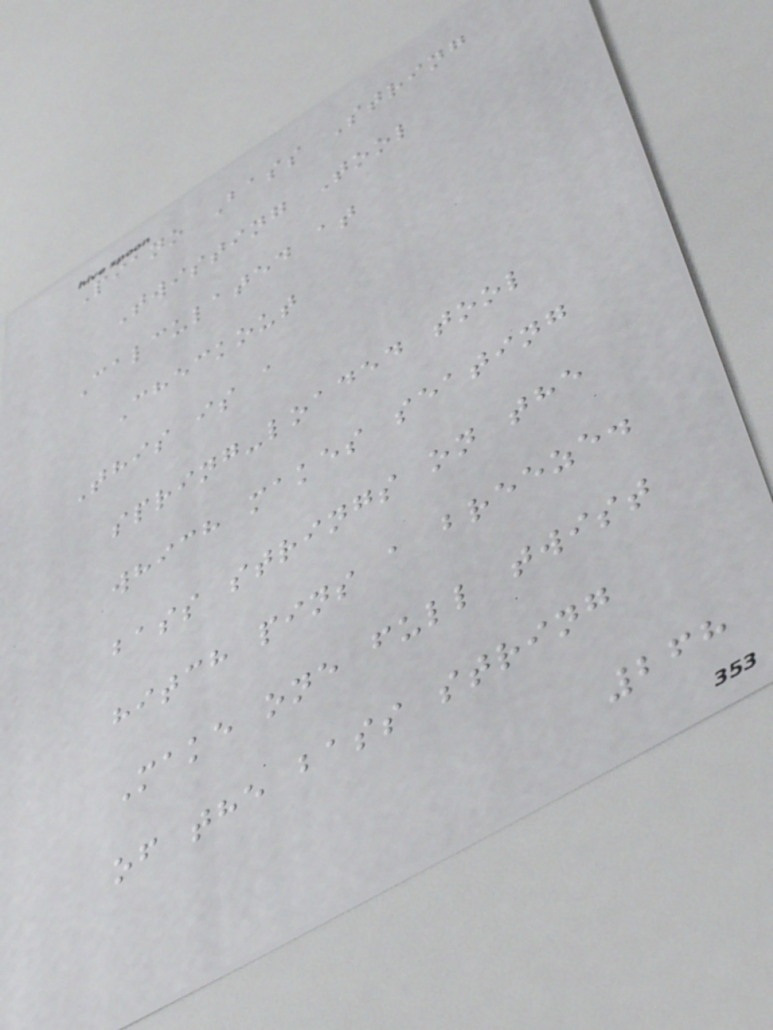Piano Bass String
Twisting Tool
Calculated at
Checkout
This is a
spring-loaded tool
which makes seating
bass strings on the
hitch pins a breeze.
Make one full twist
of the bass string
268
